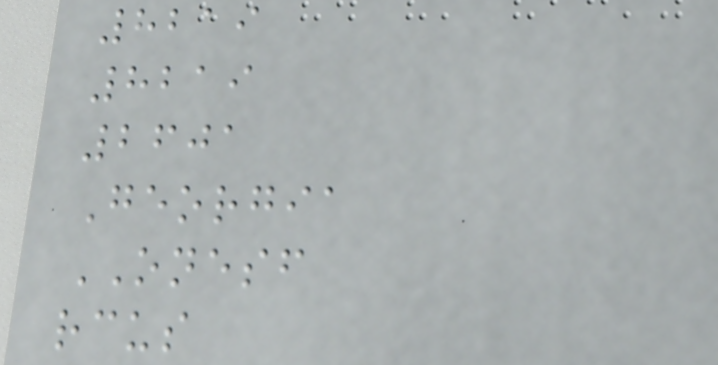8219
8219
2601
Georgia
ONESF
rcus
